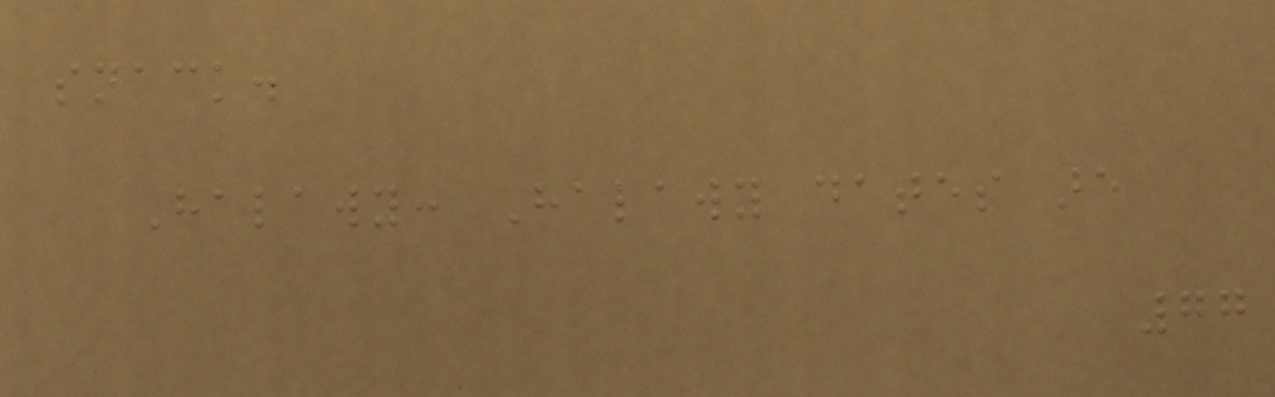snack.
Halawy: Halawy dates are
77
